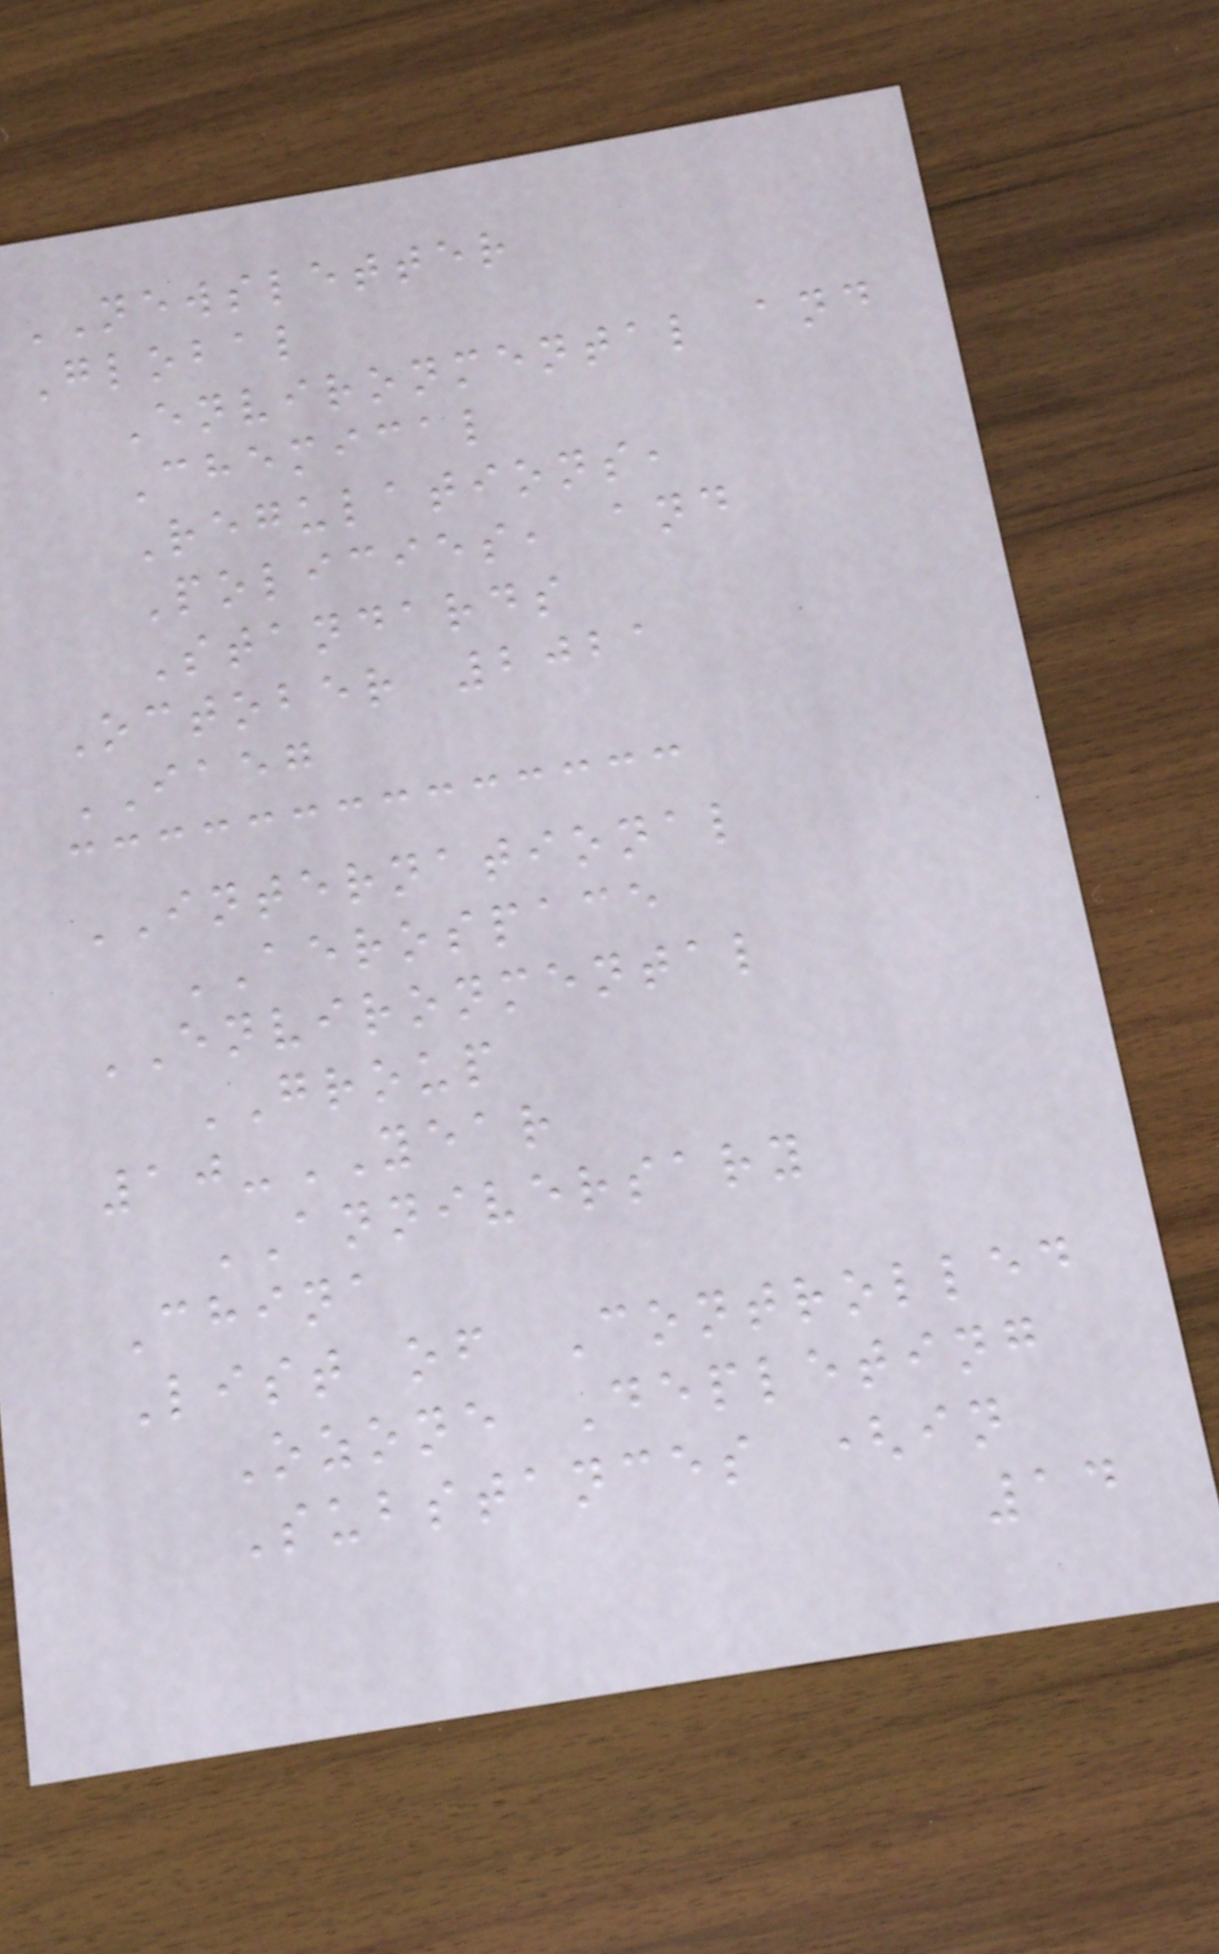NEWSLETTER
Global
Environmental and
Chemical
Regulations,
Policies, and
Standards
October 2021
IAEG
INTERNATIONAL
AEROSPACE
ENVIRONMENTAL
GROUP
10-YEAR
ANNIVERSARY
China
List of Controlled
Ozone Depleting
Substances (in
14
